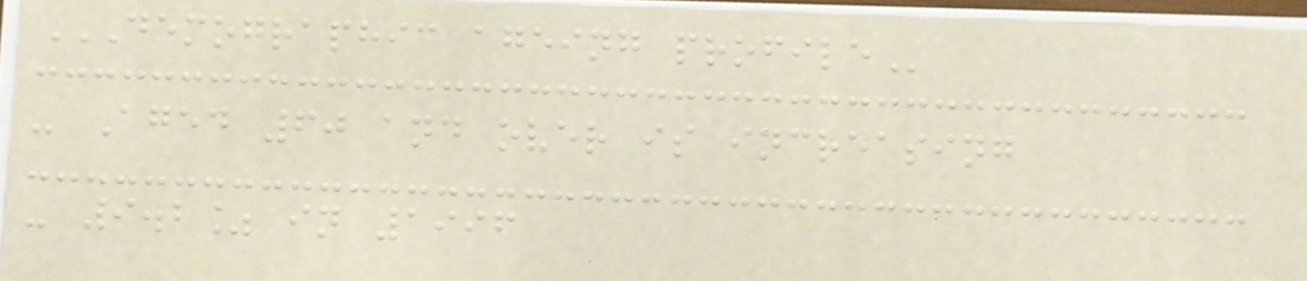DEMOGRAPHIC AGEING PROFILE
- Aged 60 and over is increasing
- 9.2% in 1996
